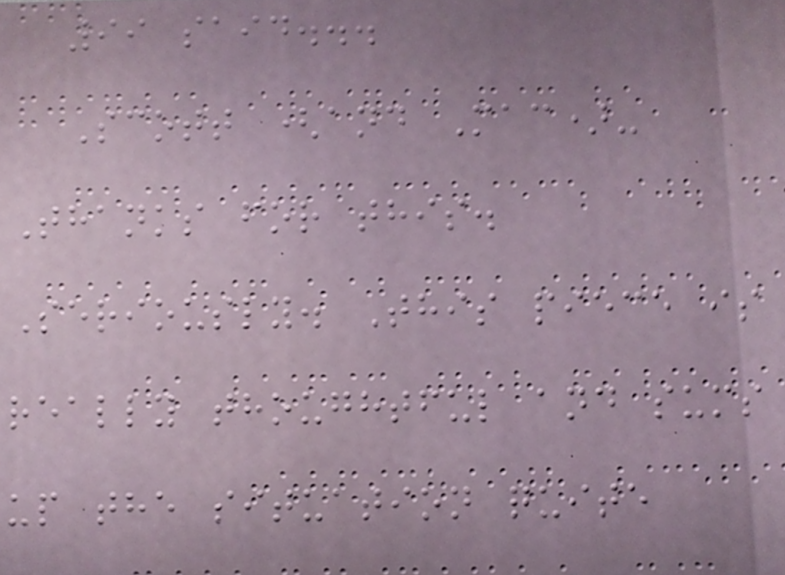99 said...
Scott (and Mac)-
Thanks for this.
Seriously. This piece is
really thoughtful and sums
up the situation quite
